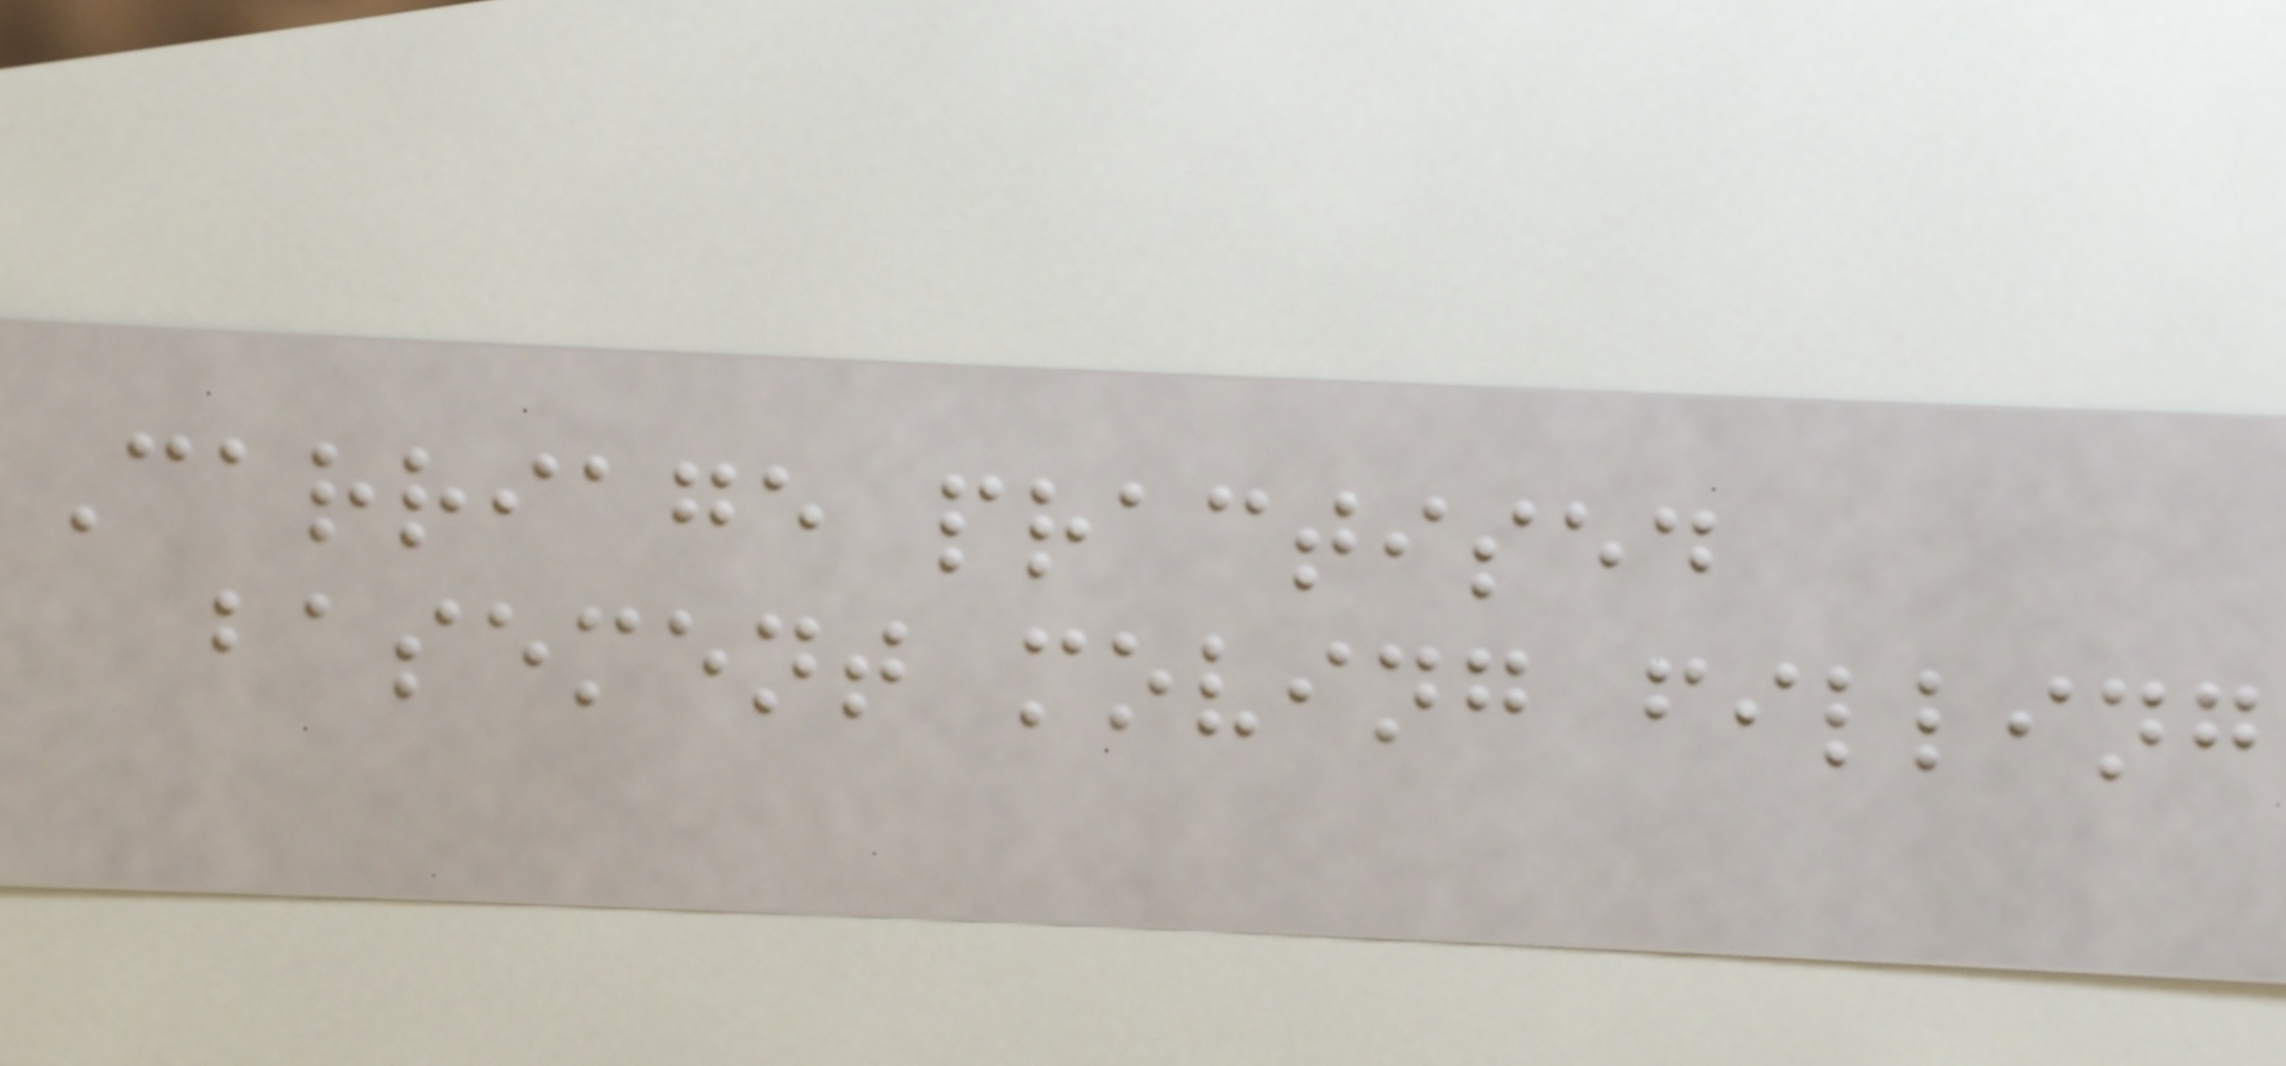Carriage practised
basement moving filling
